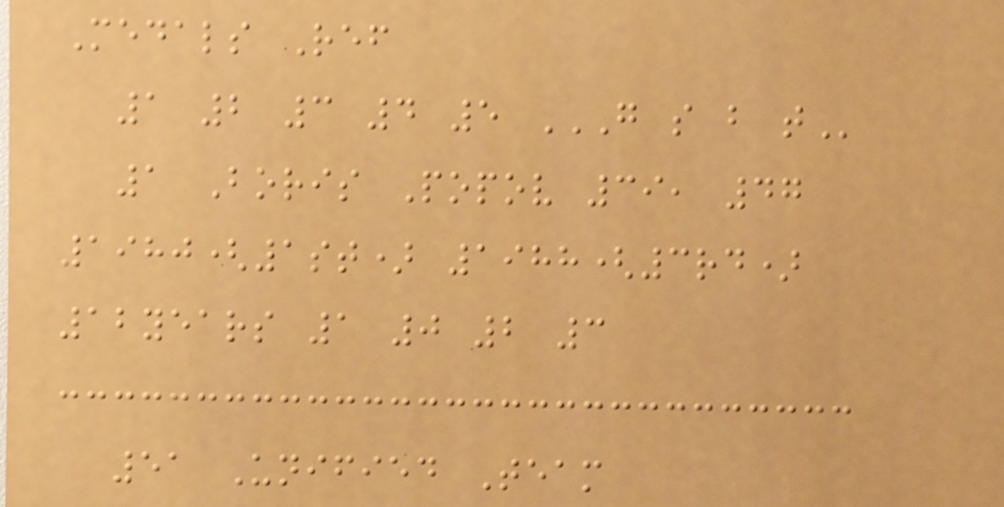Medals Ref
1 2 3 4 5 G S B T
1 Boris Popov 39, 47
1980(1st) 1988(3rd)
12years 1 0 2 3
51 Unified Team
